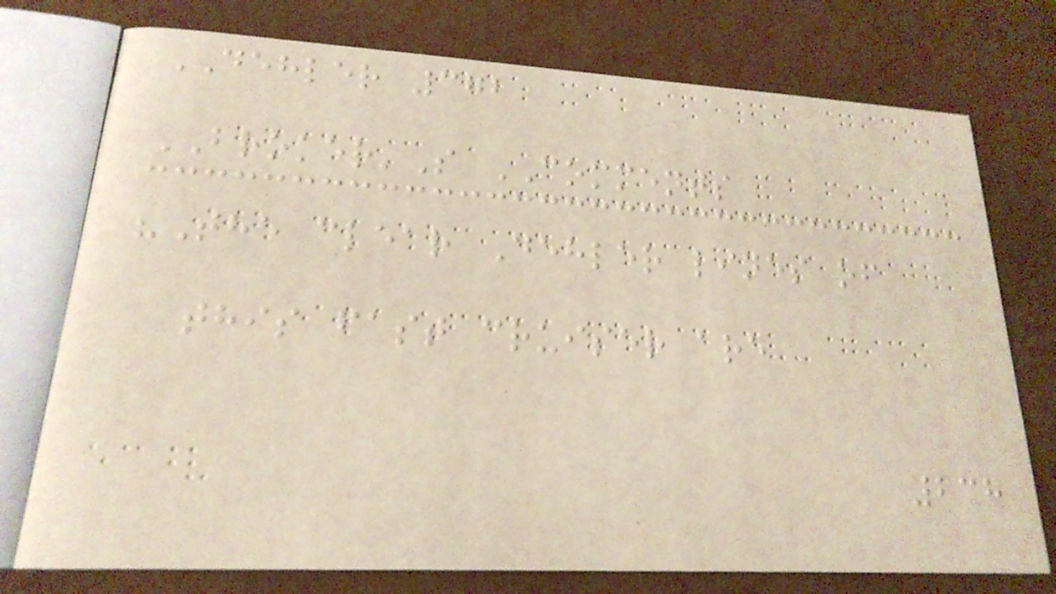DEHLER 372
BROKER'S COMMENTS
"The clear Dehler lines of
this fast cruiser are
238
